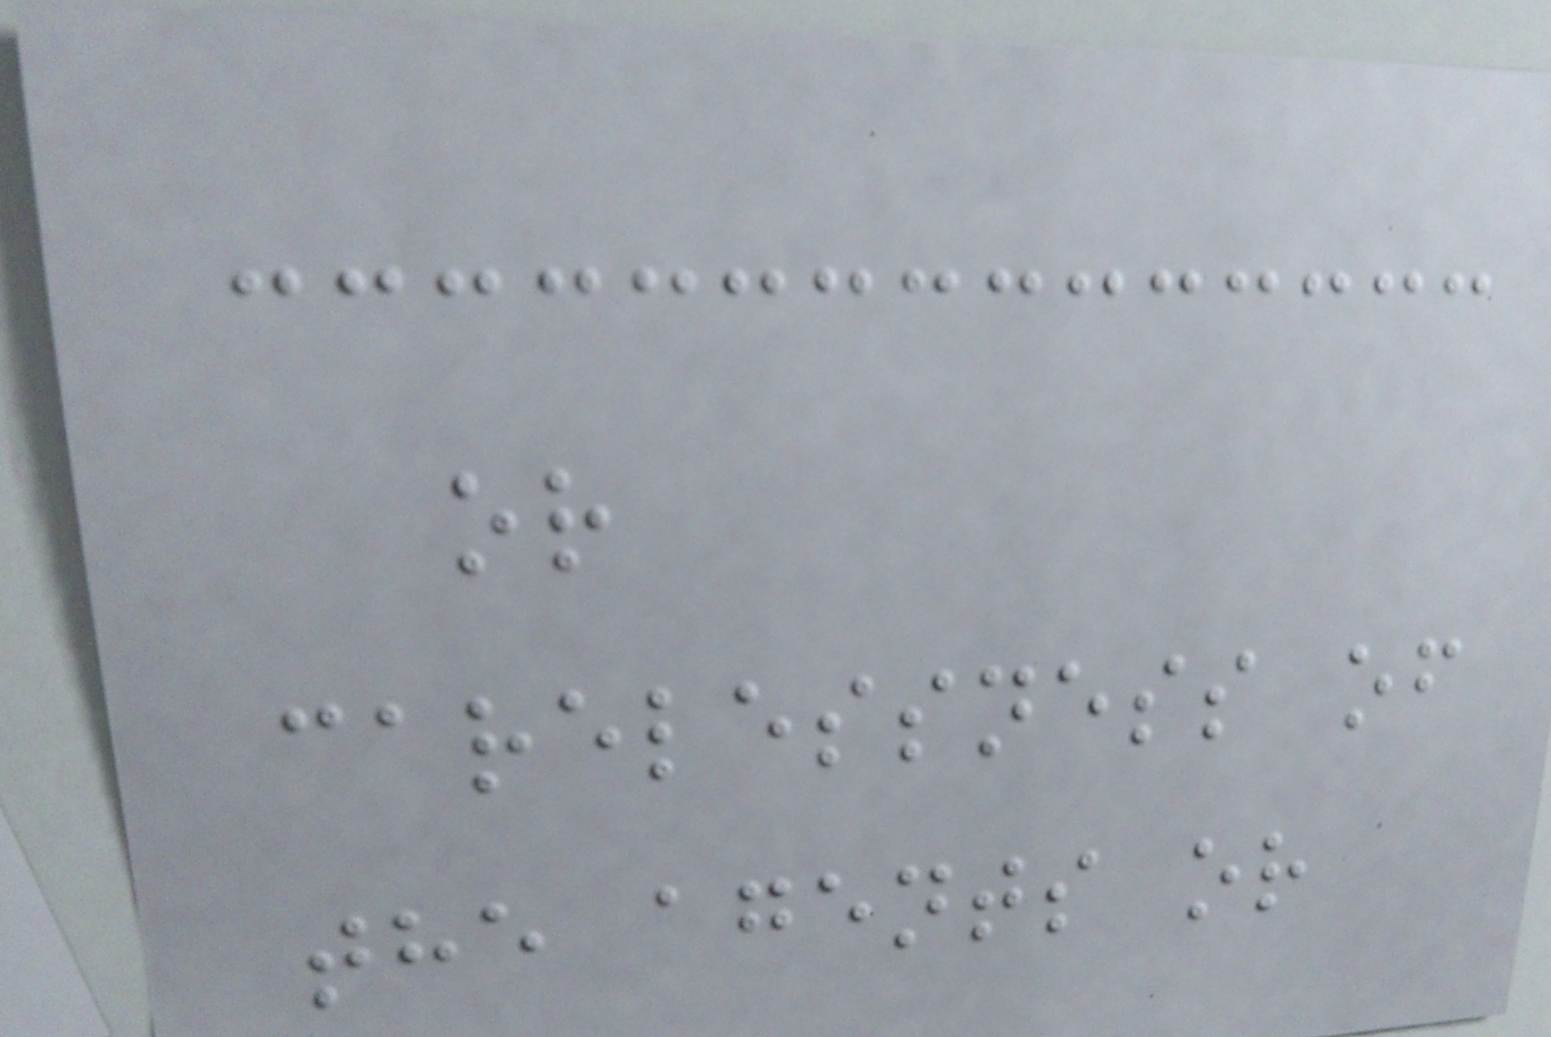or
carelessness of
the agents or
